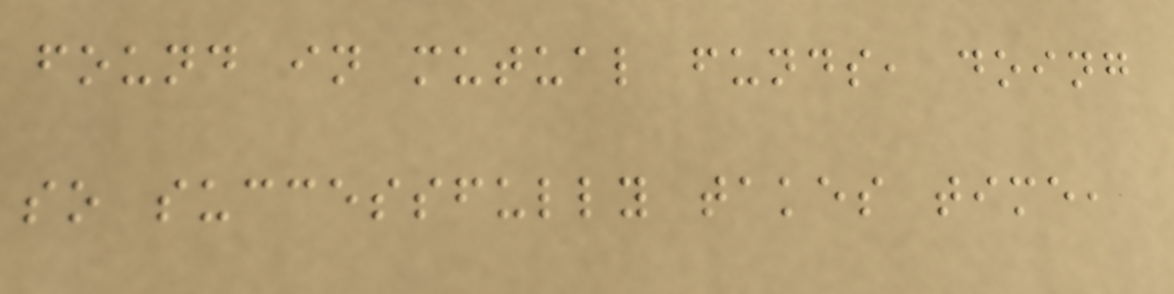found in mutual funds, doing
so successfully takes time,
